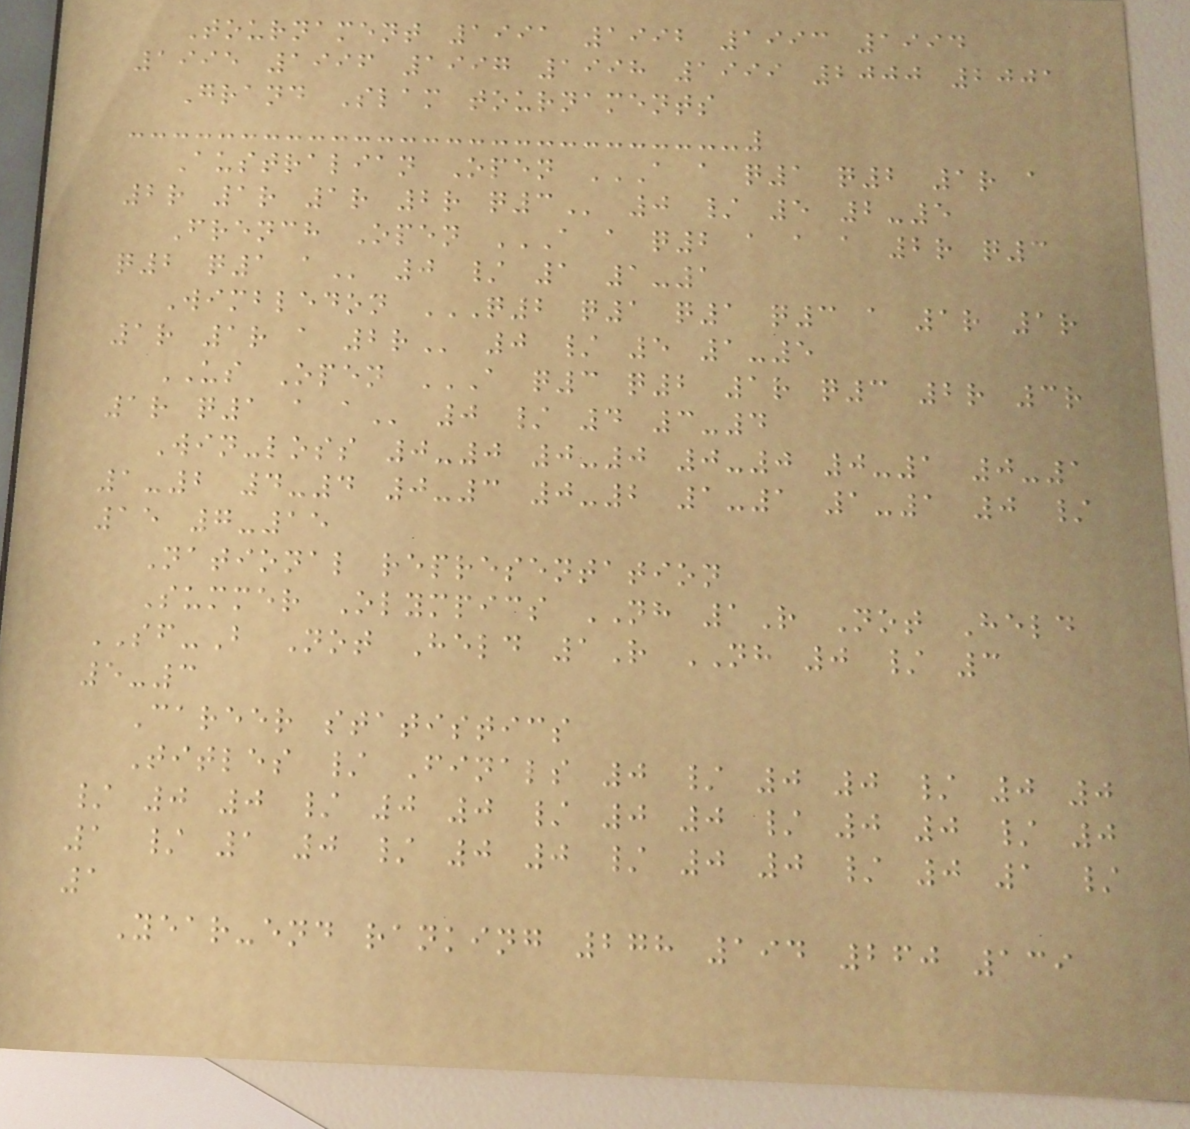Tournament 1991 1992 1993 1994
1995 1996 1997 1998 1999 2000 2001
Grand Slam tournaments
Australian Open A A Q1 Q2 1R A
2R 1R 1R 2R Q3 0 / 5 2-5
French Open A A Q2 A A A 2R Q3
Q2 Q1 A 0 / 1 1-1
Wimbledon Q2 Q1 Q1 Q3 A 1R 1R
1R 1R A 2R 0 / 5 1-5
US Open A Q3 Q2 1R Q3 2R 3R
1R Q1 A A 0 / 4 3-4
Win-loss 0-0 0-0 0-0 0-1 0-1
1-2 4-4 0-3 0-2 1-1 1-1 0 /
15 7-15
National representation
Summer Olympics NH 1R Not Held
SF-B Not Held 1R NH 0 / 3
5-3
Career statistics
Titles / Finals 0 / 0 0 / 0 0
/ 0 0 / 0 0 / 0 0 / 0 0 / 0
1 / 1 0 / 0 0 / 0 0 / 0 1 /
1
Year-end ranking 278 194 260 139
